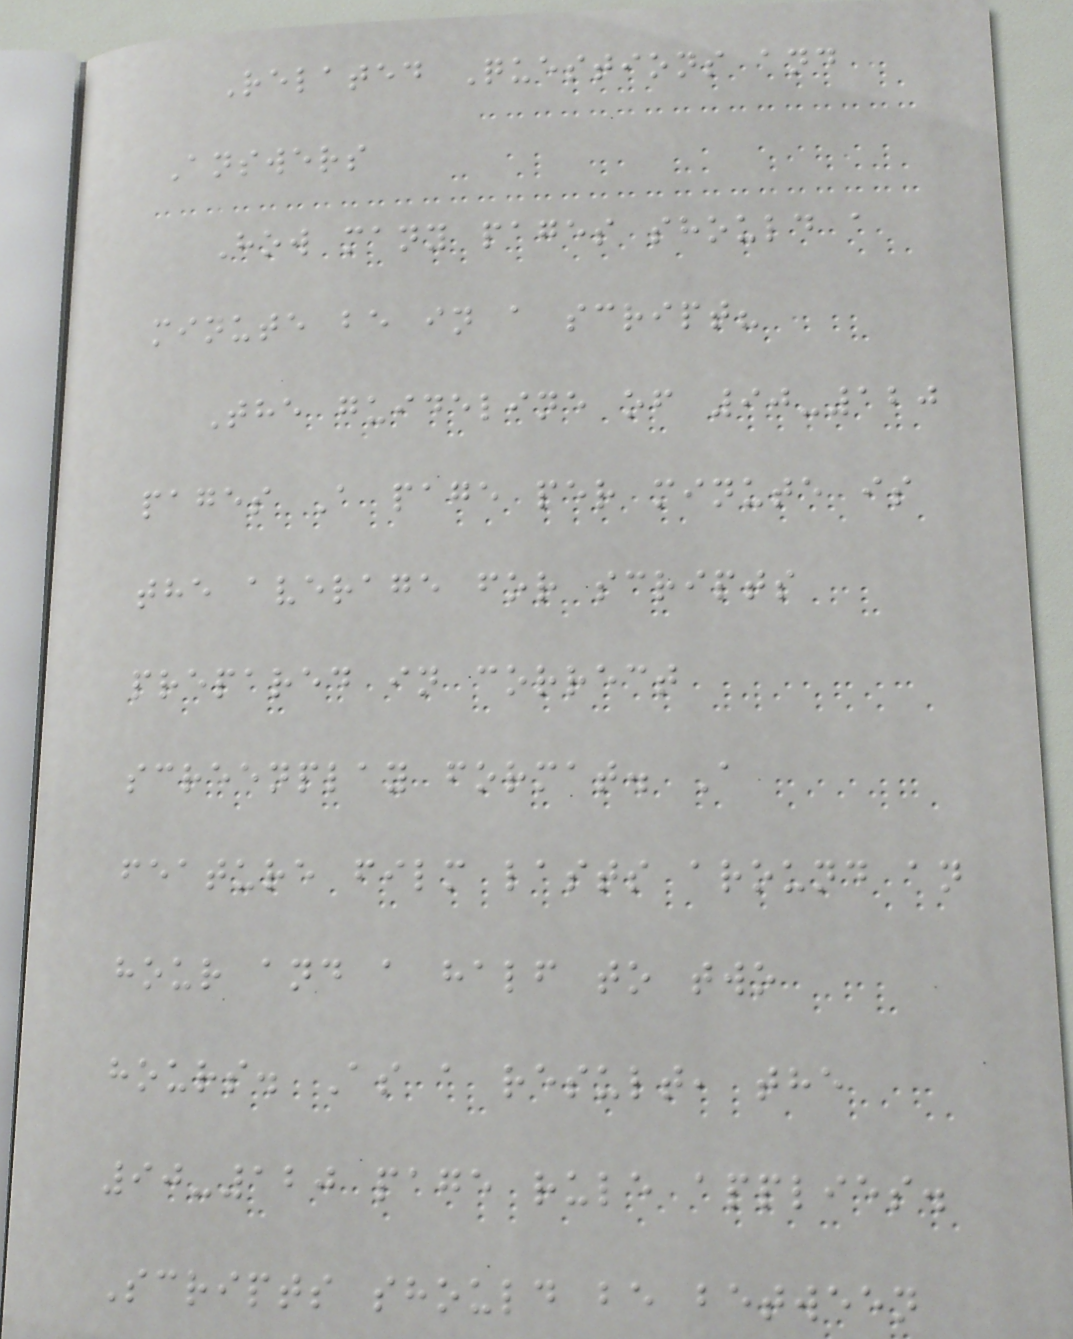Related Questions and
Answers
How many pages should a
minute be in a script?
The guideline of 90-120
pages A page per minute is
the average for scripts
prepared in correct
screenplay format. A
feature film lasts around an
hour and a half to two
hours. As a result, the
90-120 page rule applies.
Scripts should be between
